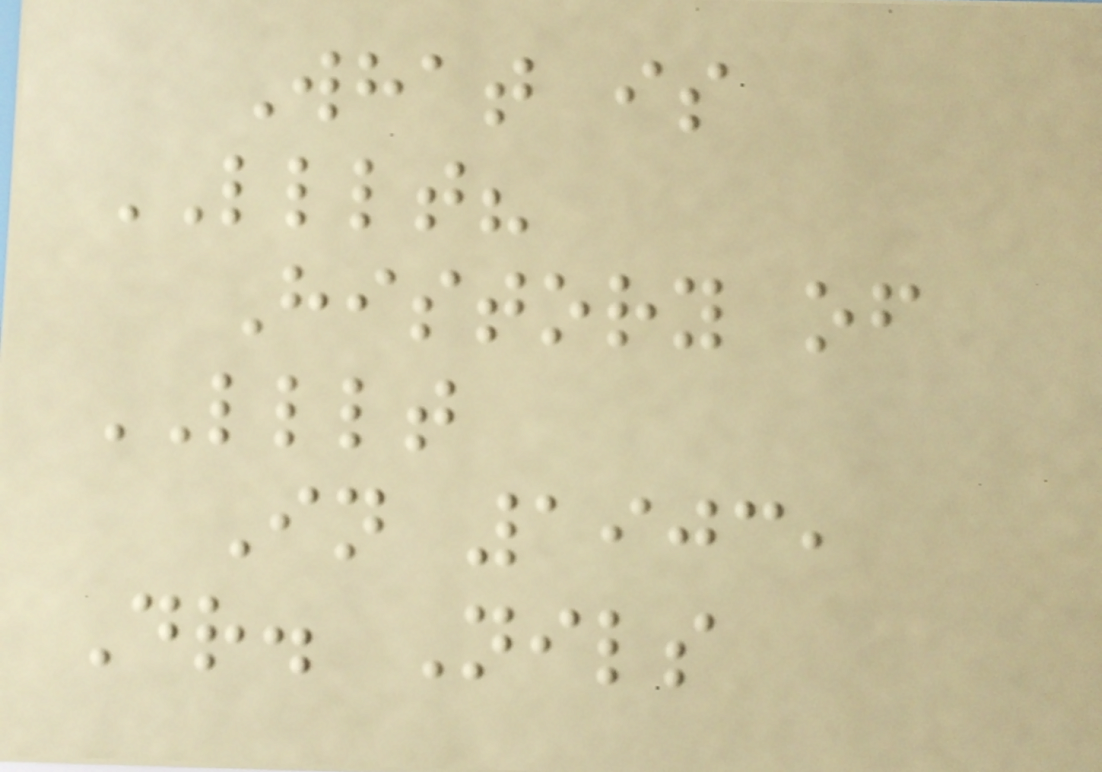What is
LLLT?
History of
LLLT
In 1903,
Dr. Nils
